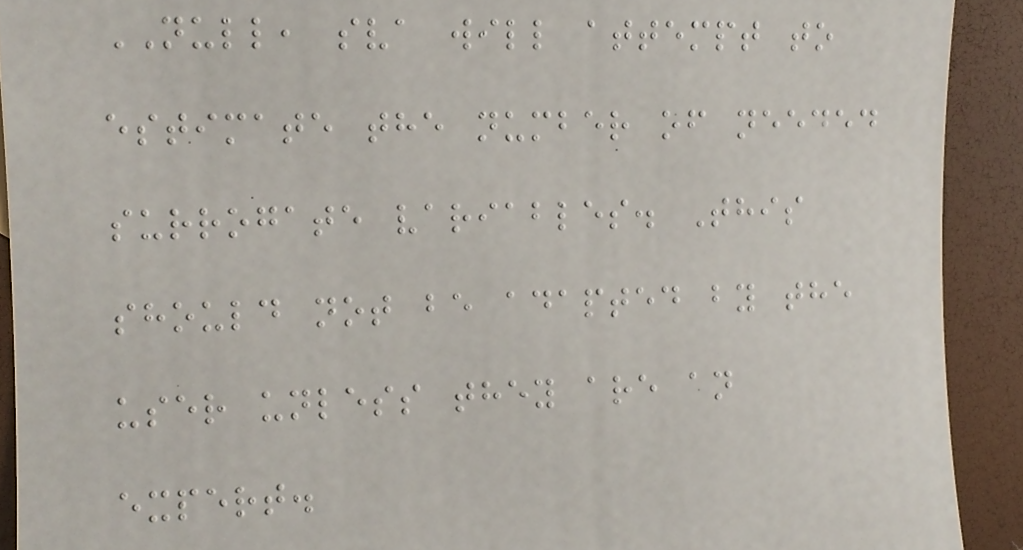NULL, sva will attempt to
estimate the number of needed
surrogate variables. This
should not be adapted by the
user unless they are an
expert.
